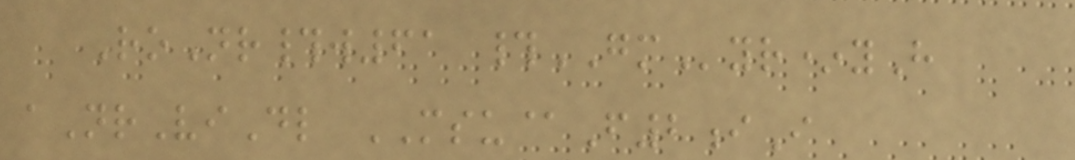RoNr#w61 #GMyr*yH
aNrViDl MSU@F2iI
